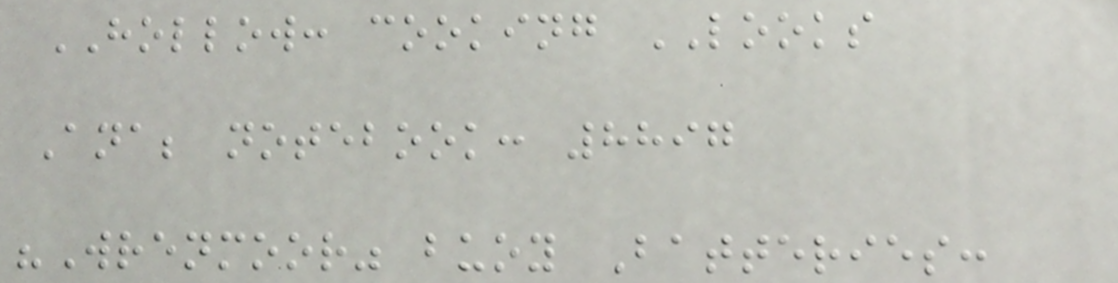HOLLOW: cooking LOOKS
Ana; notebook: 8897
"Wrenmoor" buoy Batteries:
